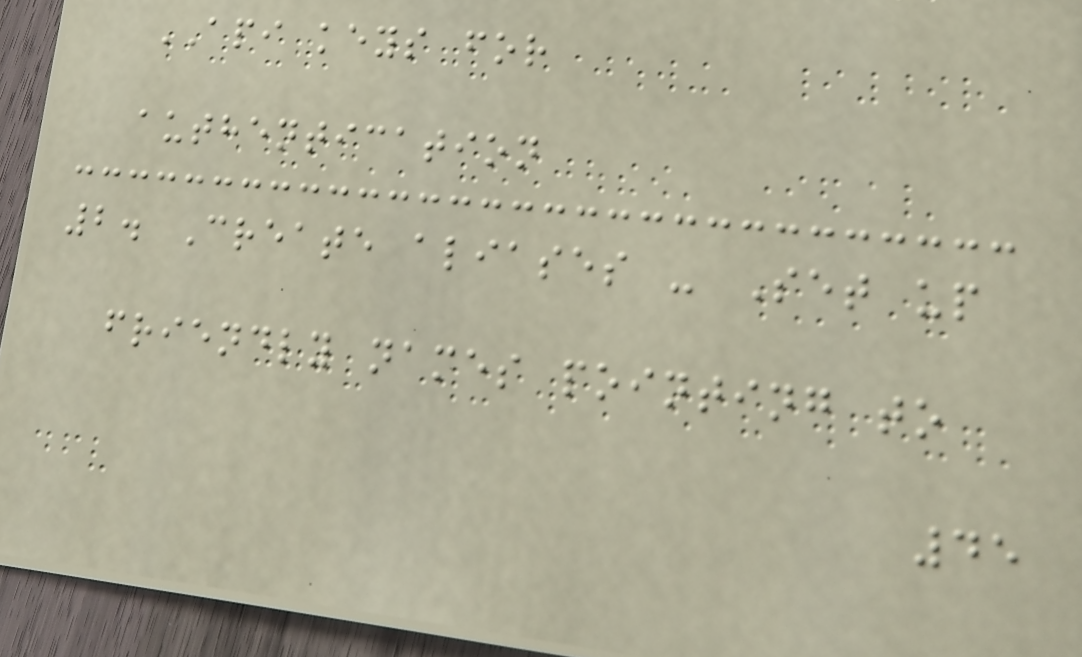API keys for
authentication
2. Create aliases - Set up
friendly names pointing to
45
